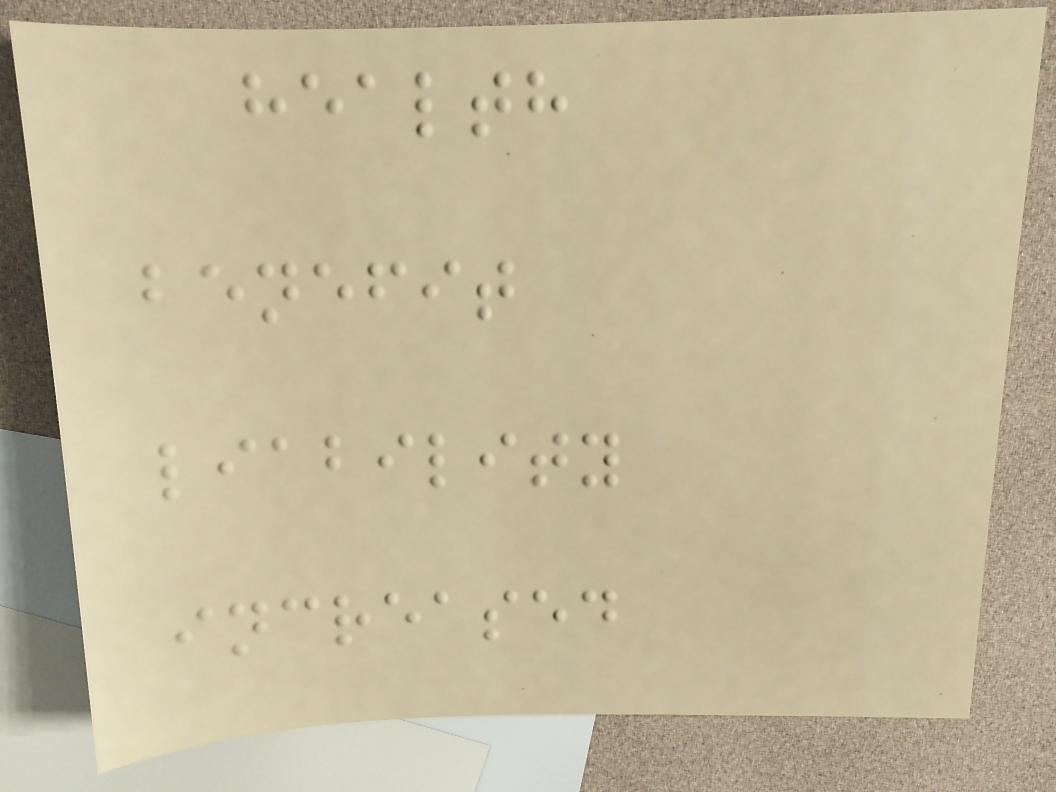health
benefit
liability
increased
